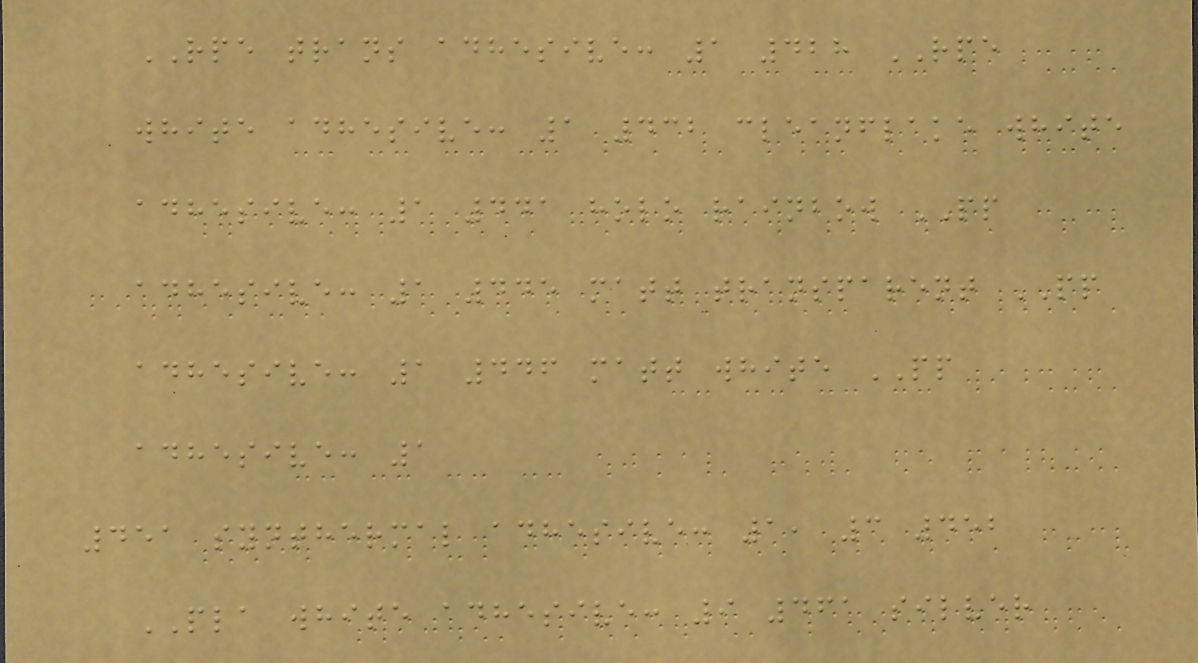RPE trans adhesive: 1 428 RPE
white adhesive: 1 432 cleanflake white
adhesive: 1 441 holo rainbow PP
adhesive: 1 445 matt transparent PP
adhesive: 1 446 matt white PP
adhesive: 1
451 synthermal adhesive: 1, 3 452
PLA white adhesive: 9 461 silver
